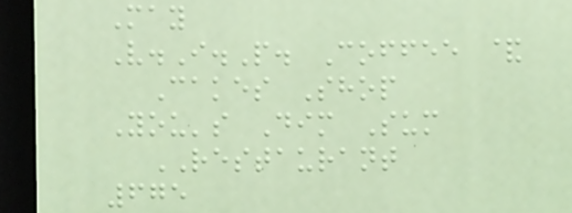May
V.I.P. Coffee &
Cakes Shop
You's Dim Sum
RESTAURANT
675
